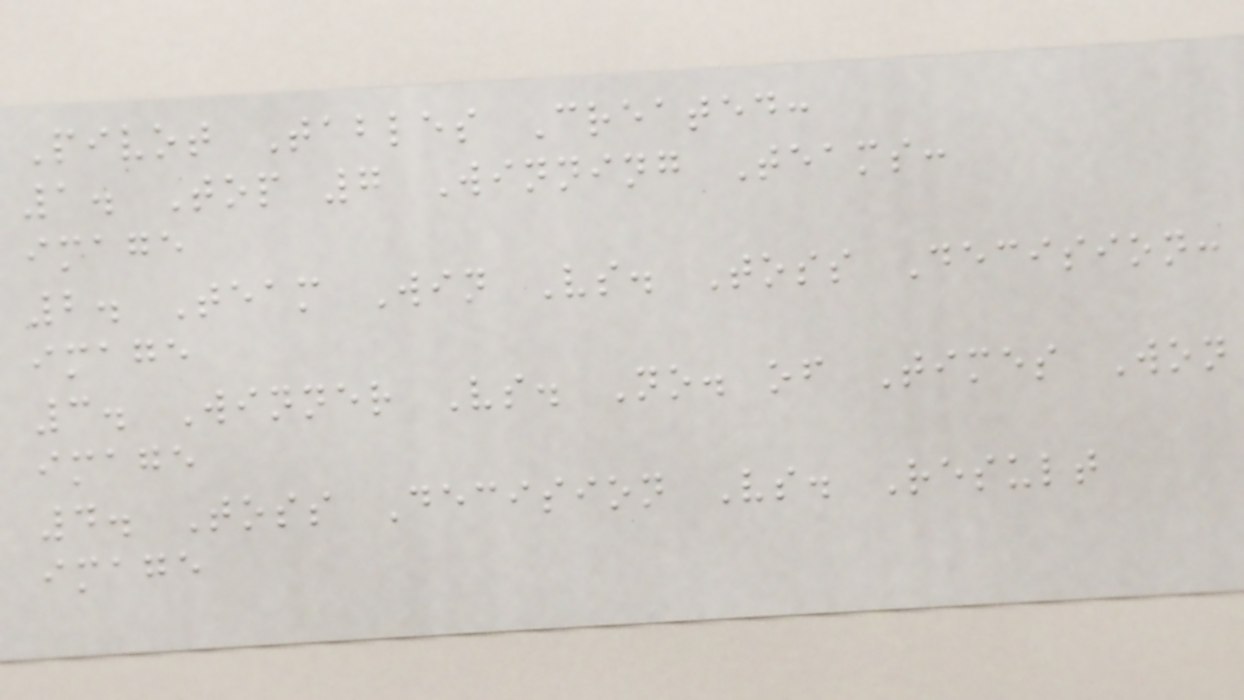Pivot Tables Created:
1. Top 7 Winning Teams:
image
2. Team Win Vs. Toss Decision:
image
3. Winner Vs. No. of Times Won
image
4. Toss Decision Vs. Result
image
